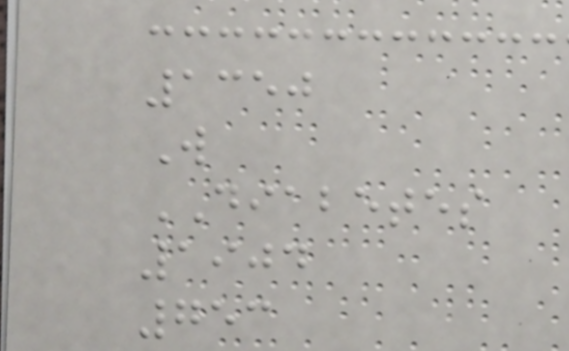1350
W
DIABETES
1904
753
